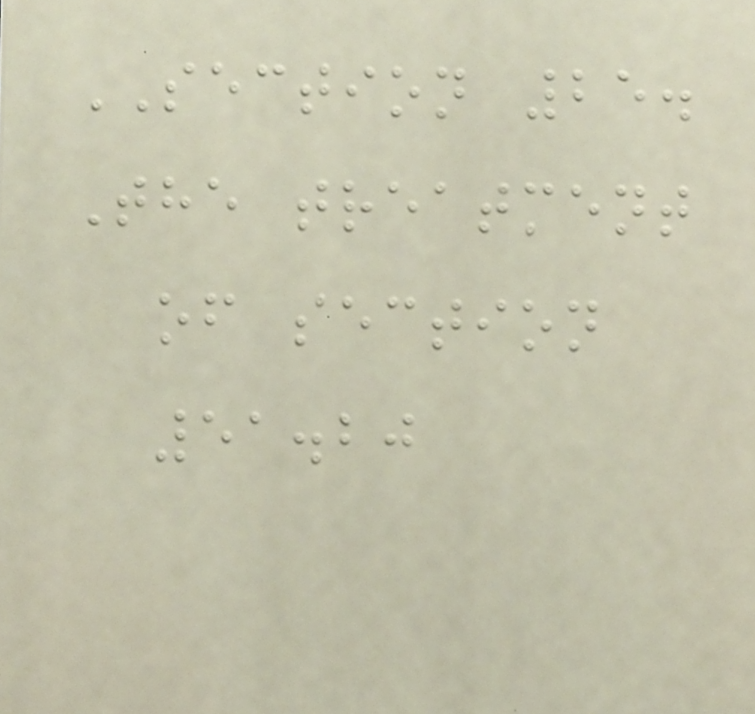SECTION 25.
The treatment
of section
51.20
